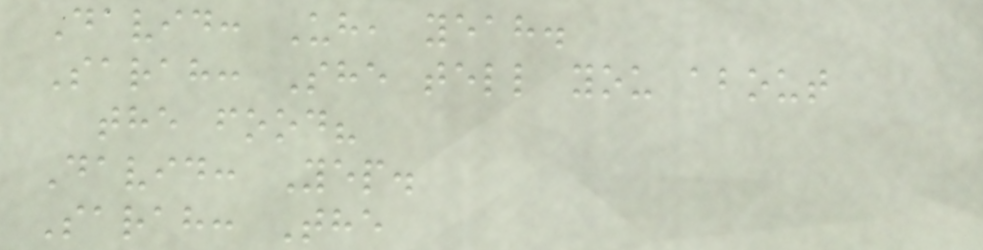David: Uh, yeah.
Sarah: She tell you about
the food?
David: Yep.
Sarah: The
